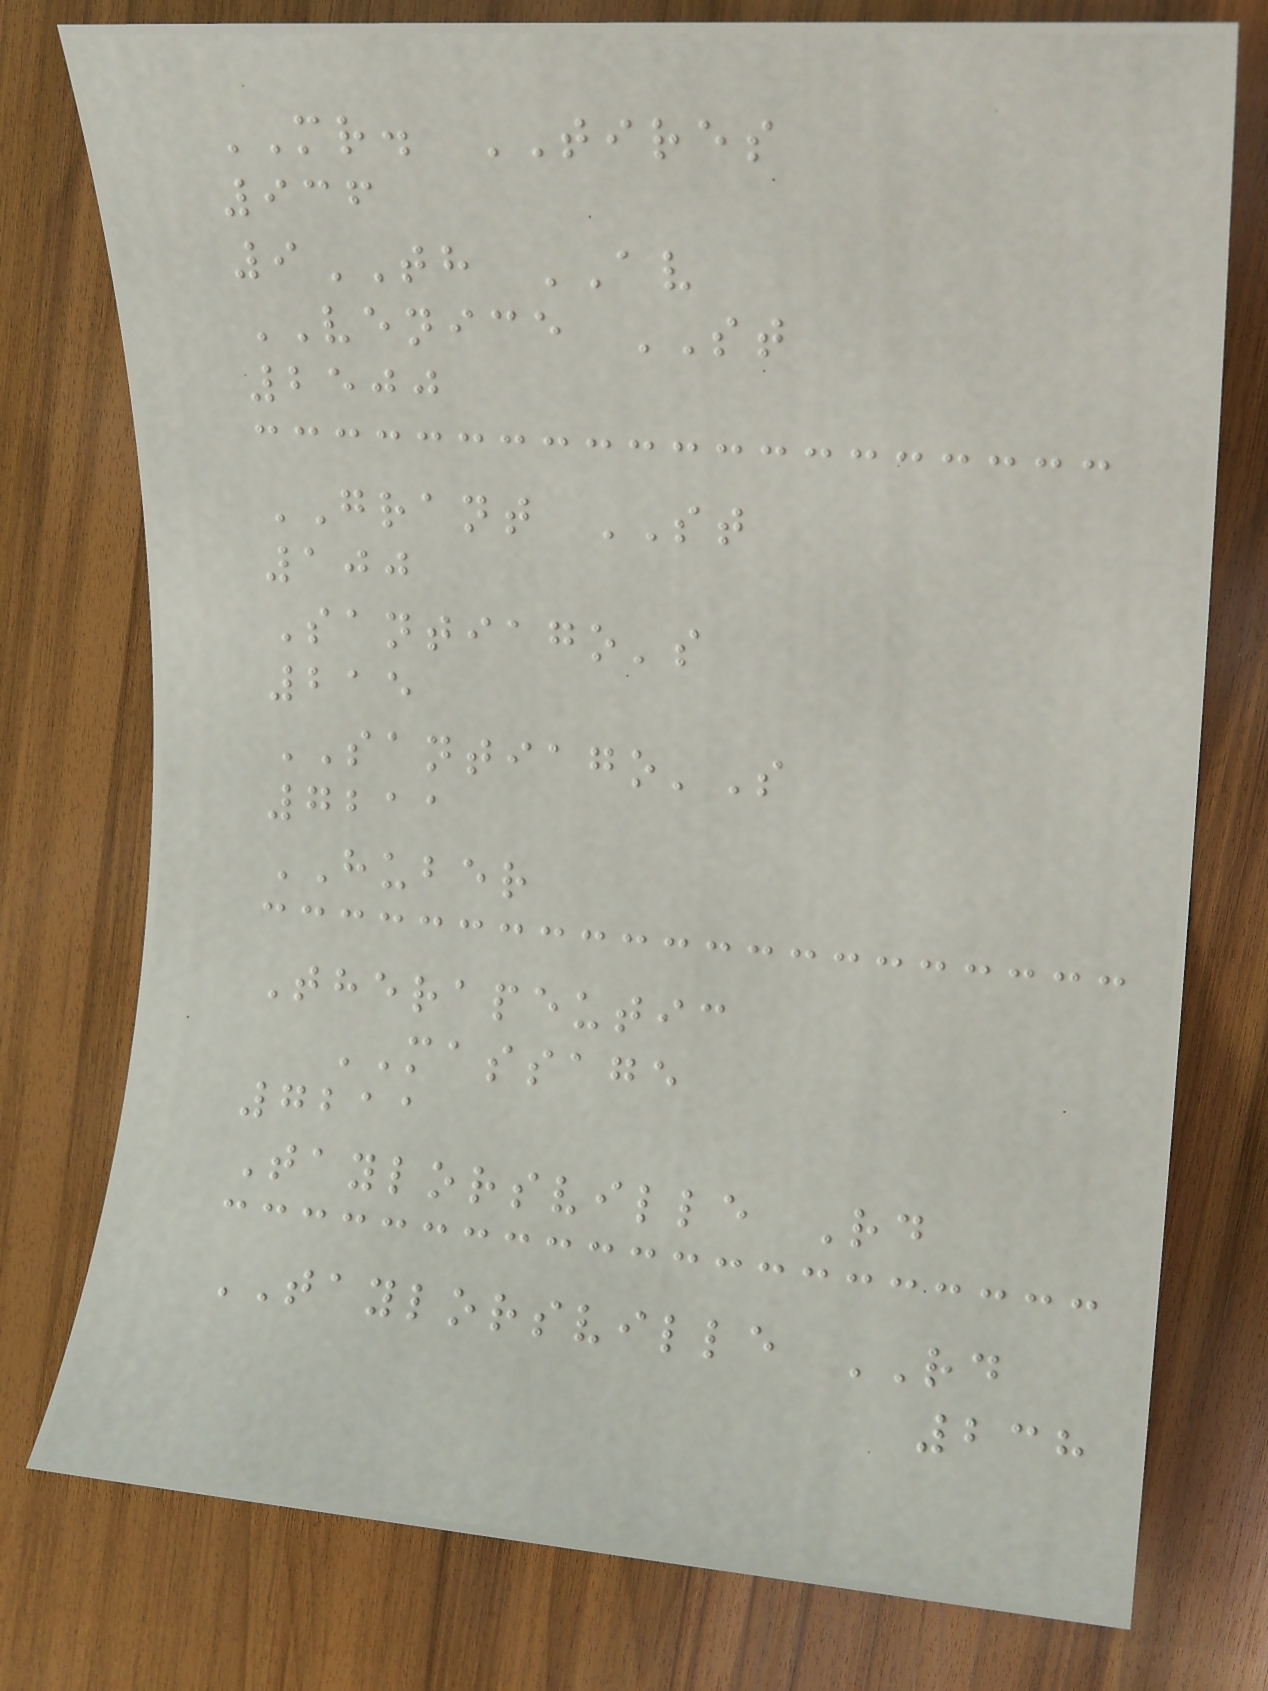MR. TIRES
936
9TH AV
VENICE ST
2500
GRANT ST
100
Santiago's
215
SANTIAGO'S
7211
HUBER
Therapeutic
MASSAGE
7211
Taylorsville Rd
TAYLORSVILLE RD
238
